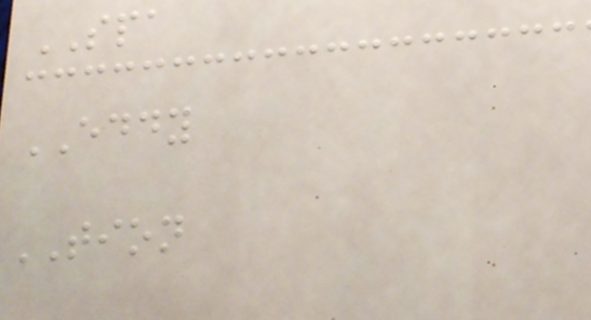SPA
EDDY
TION
